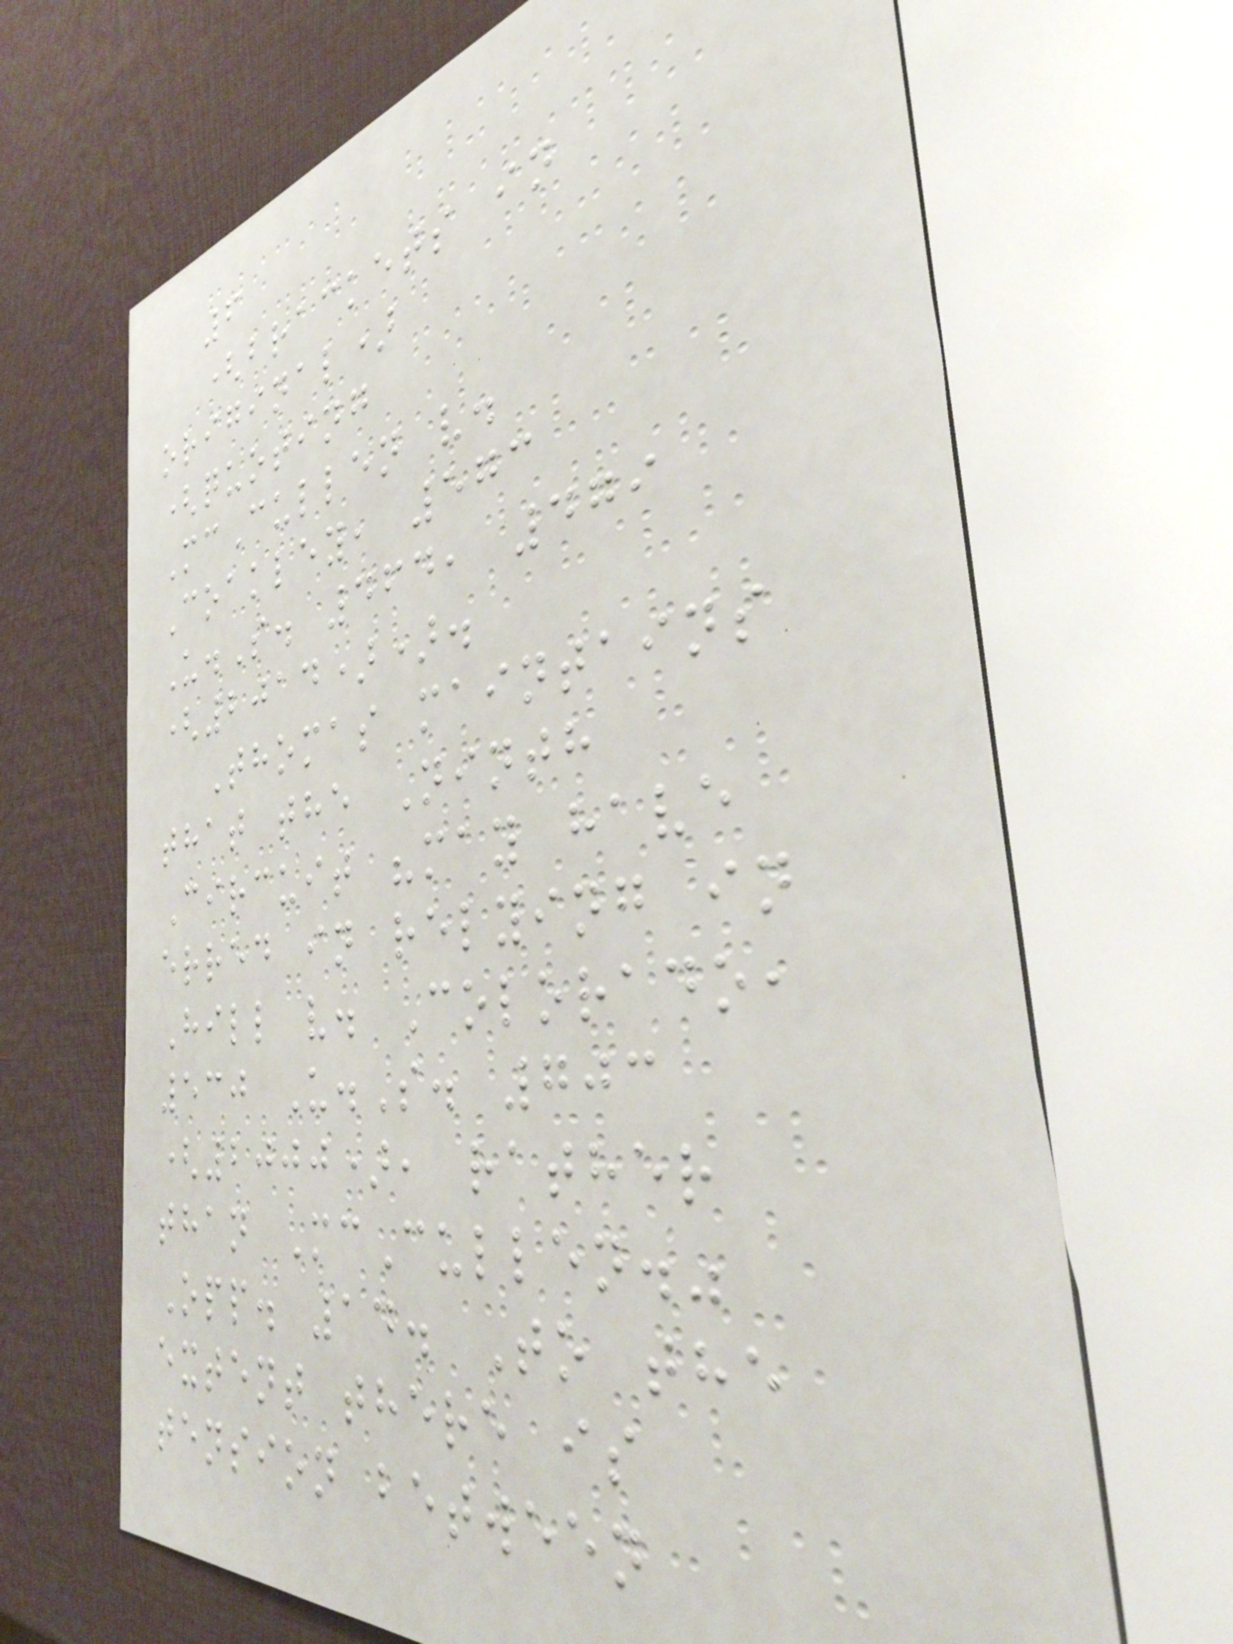6
(brackets in
original)
(quoting
McCullen v.
Coakley, 573
U.S. 464, 479
(2014)).
Thomas maintains
that the Ninth
Circuit "may have
erred in relying in
Hill v. Colorado,
530 U.S. 703
(2000), rather
than McCullen."
Opp. 14. To the
extent there is
tension between
